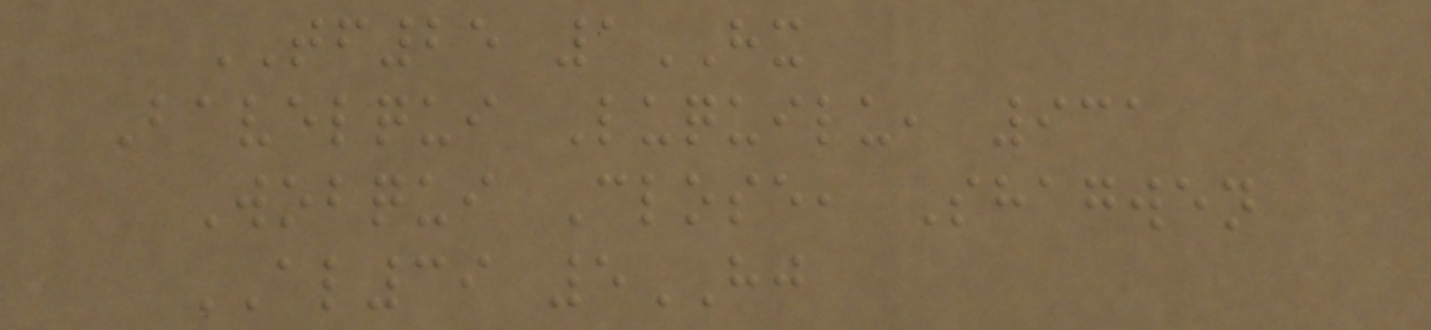TF25 1HX
Bavelqui Luquilu, 931
Wobqui Close, Shagwen
AL39 5HJ
